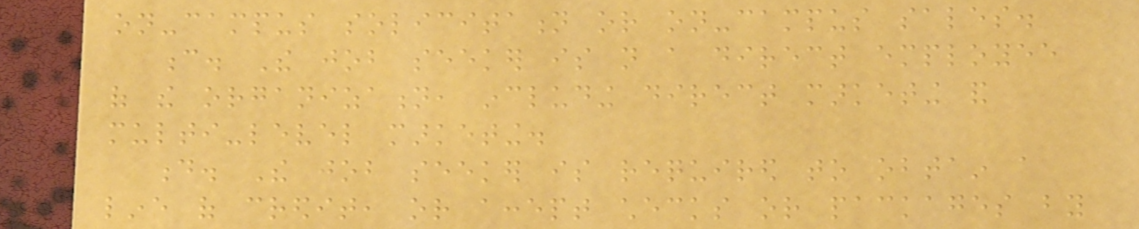on-campus solicitation or on-campus sales.
c. The job seeker is not a direct employee
of the organization, including direct marketing and
multi-level marketing.
d. The job seeker is required to obtain a
line of credit, or accept checks or packages by
